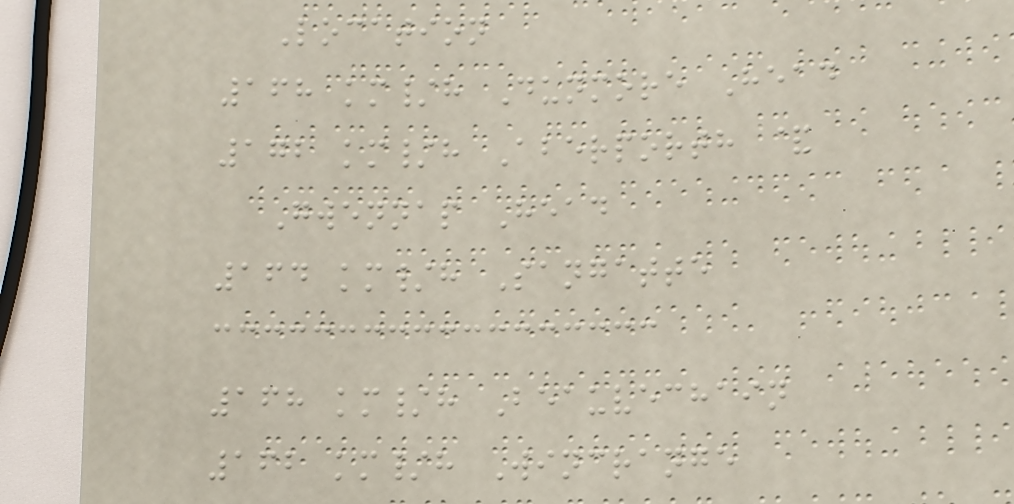Location
168 km/h Dunmore Head
172 km/h Aberporth &
Gwennap Head
164 km/h Sangatte
168 km/h Beauvechain
162 km/h Wincrange
